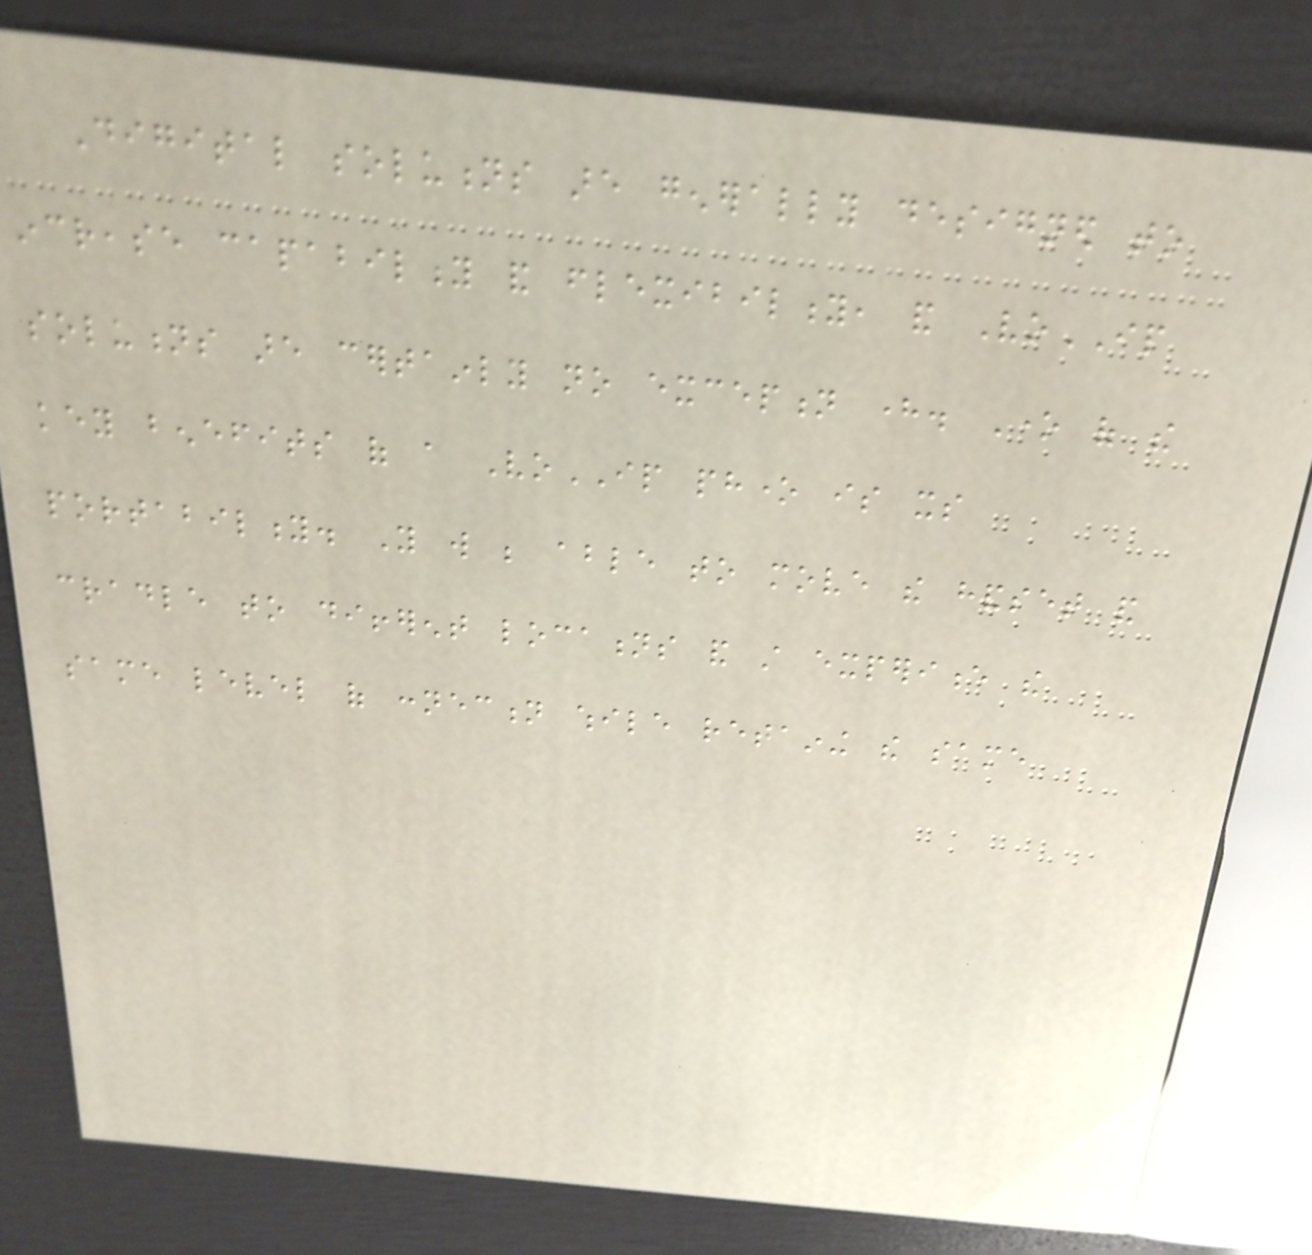Digital solutions are generally designed to
increase capability and flexibility, and VoIP
solutions are certainly no exception here. One of the
key benefits of a VoIP phone is its
portability. You will be able to move the handset and
cradle to different locations and still experience the
same level of connection while retaining the same
